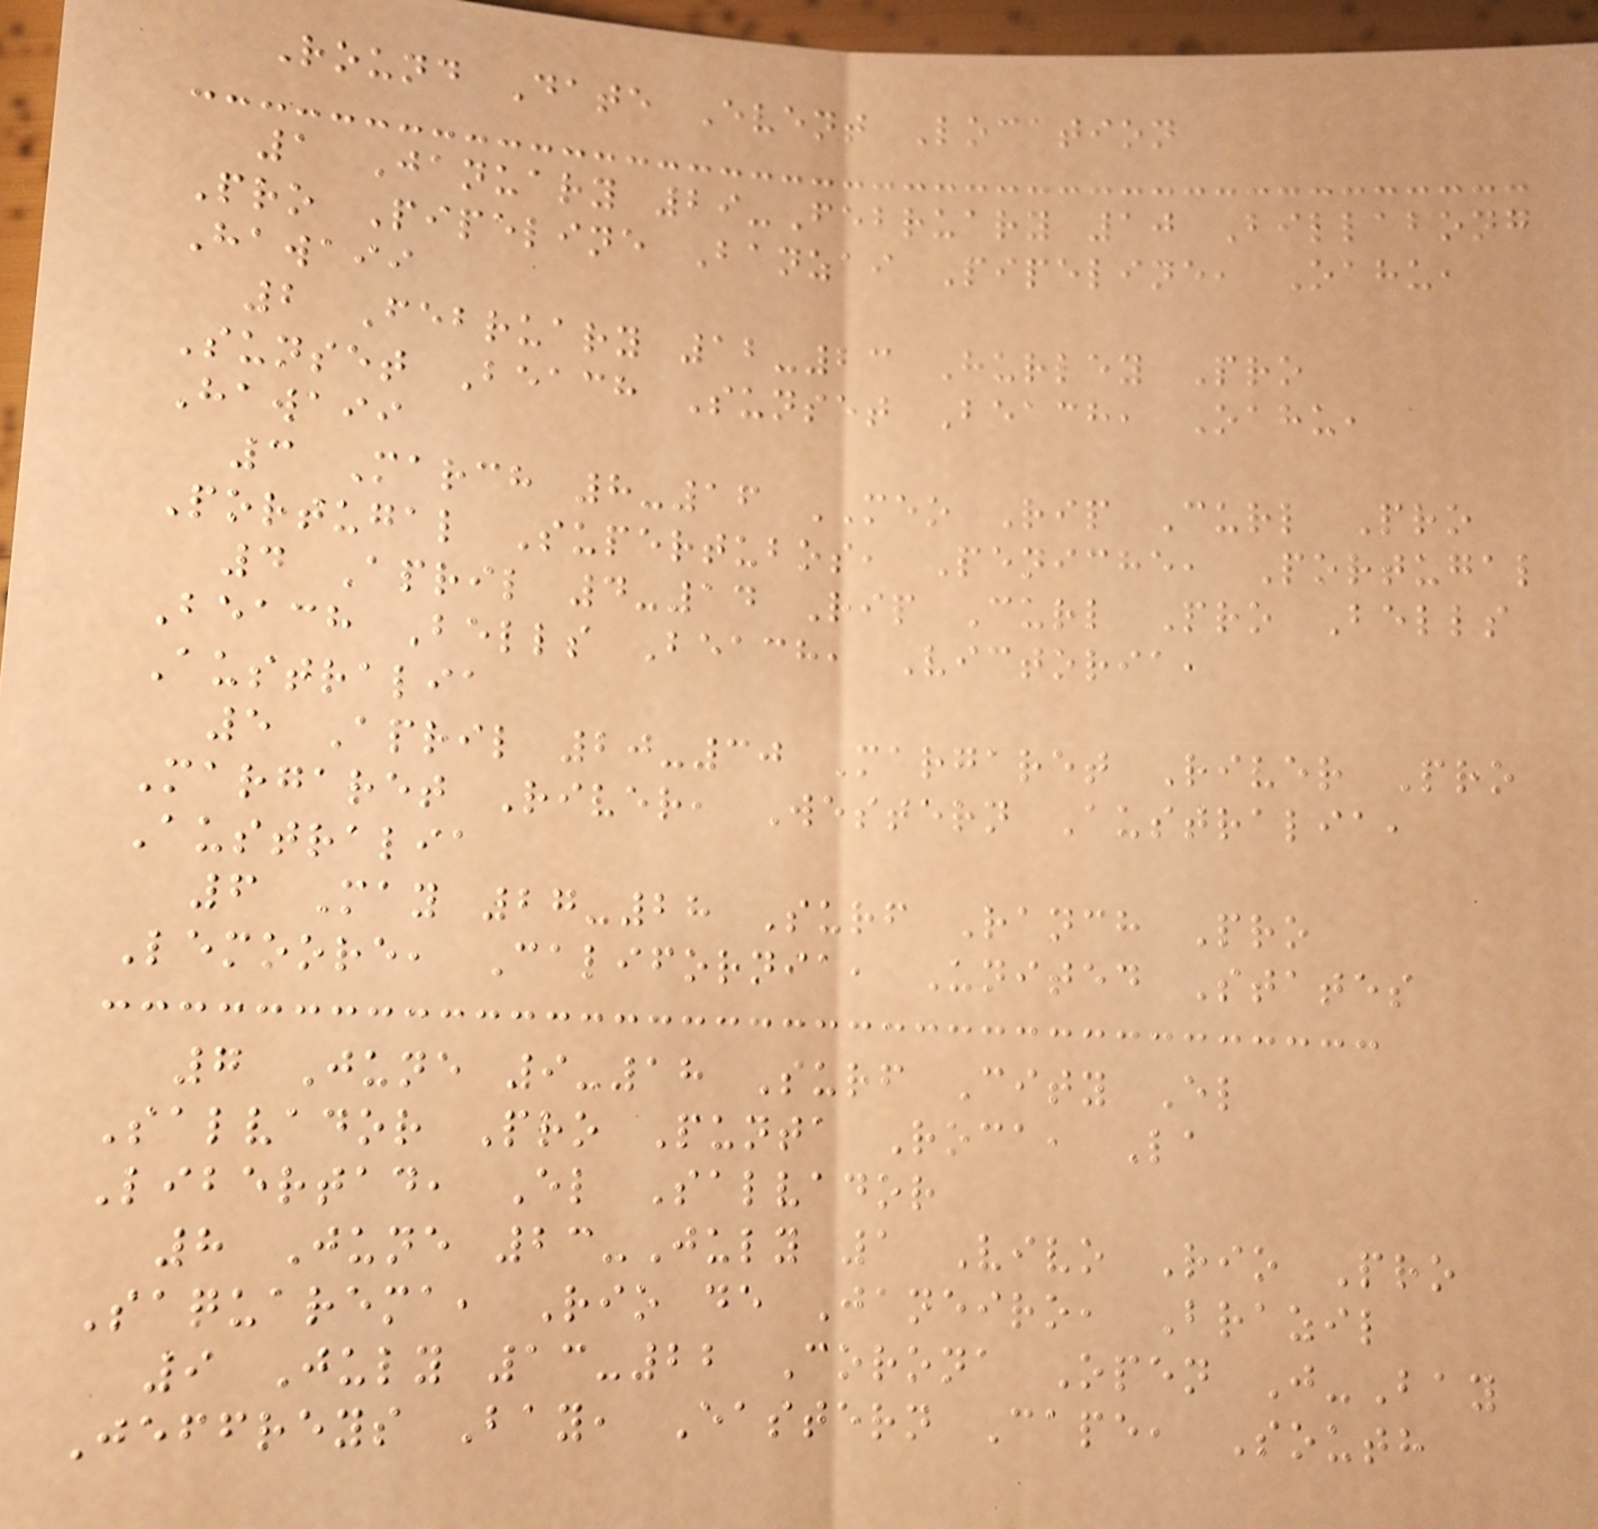Round Date Event Location
1 January 29-February 10 Billabong
Pro Pipeline Banzai Pipeline, Oahu,
Hawaii
2 February 12-23 Hurley Pro
Sunset Beach Sunset Beach, Oahu,
Hawaii
3 March 8-16 MEO Rip Curl Pro
Portugal Supertubos, Peniche, Portugal
4 April 4-14 Rip Curl Pro Bells
Beach Bells Beach, Victoria,
Australia
5 April 20-30 Margaret River Pro
Margaret River, Western Australia,
Australia
6 May 27-28 Surf Ranch Pro
Lemoore, California, United States
7 June 9-18 Surf City El
Salvador Pro Punta Roca, La
Libertad, El Salvador
8 June 23-July 1 Vivo Rio Pro
Saquarema, Rio de Janeiro, Brazil
9 July 13-22 Corona Open J-Bay
Jeffreys Bay, Eastern Cape, South
